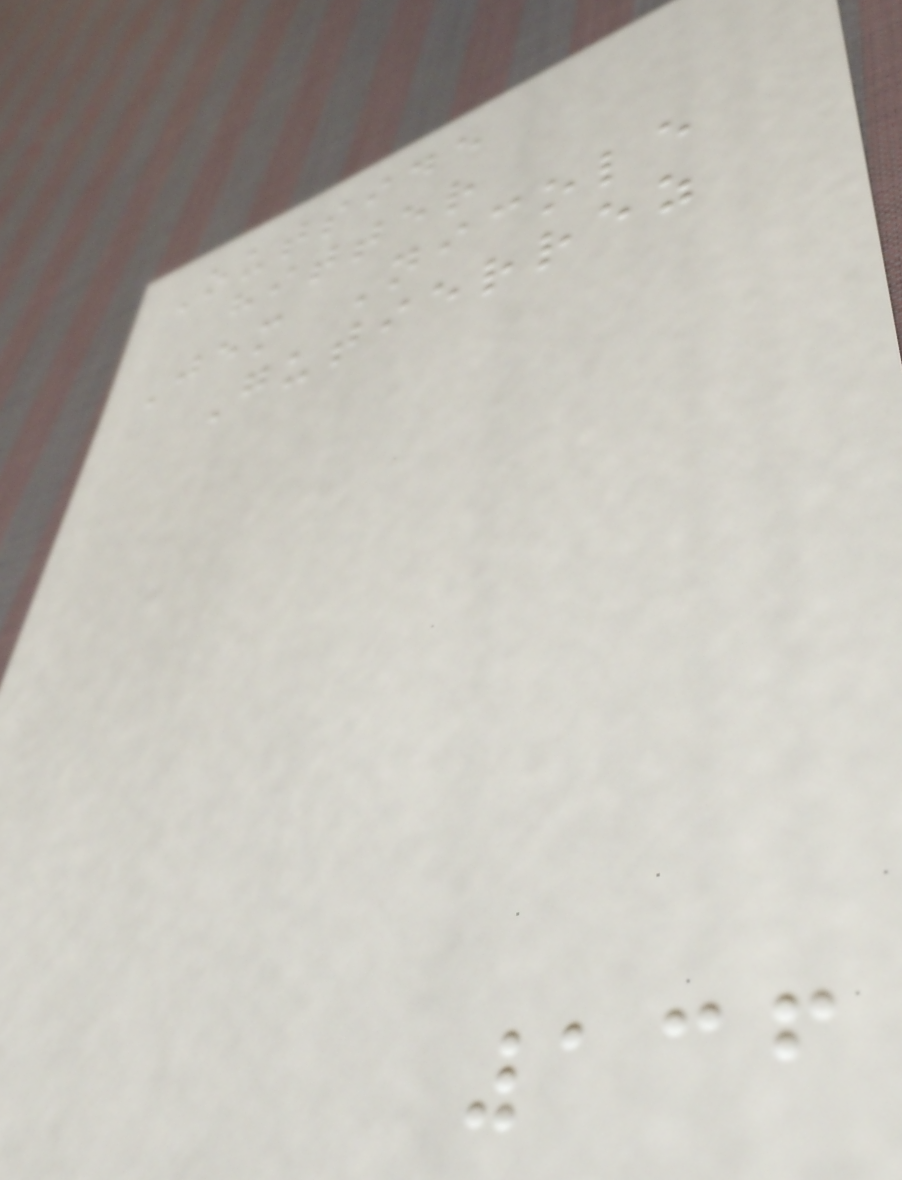Outside
hitter
Jem Nicole
Gutierrez
136
